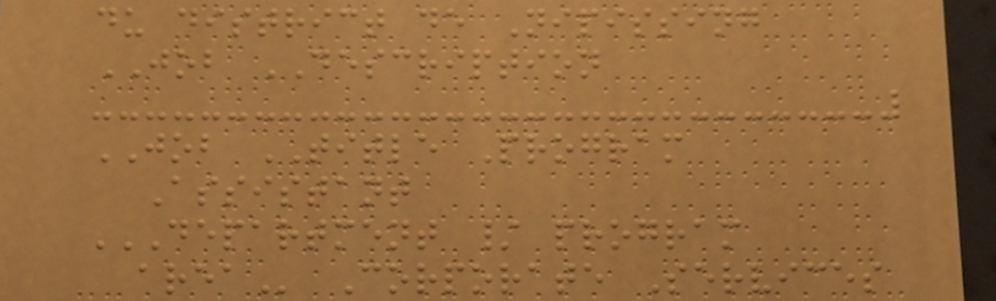du district de Nipissing
JOB DESCRIPTION
JOB TITLE Program
Assistant
DEPARTMENT / PROGRAM
AREA Corporate Services
